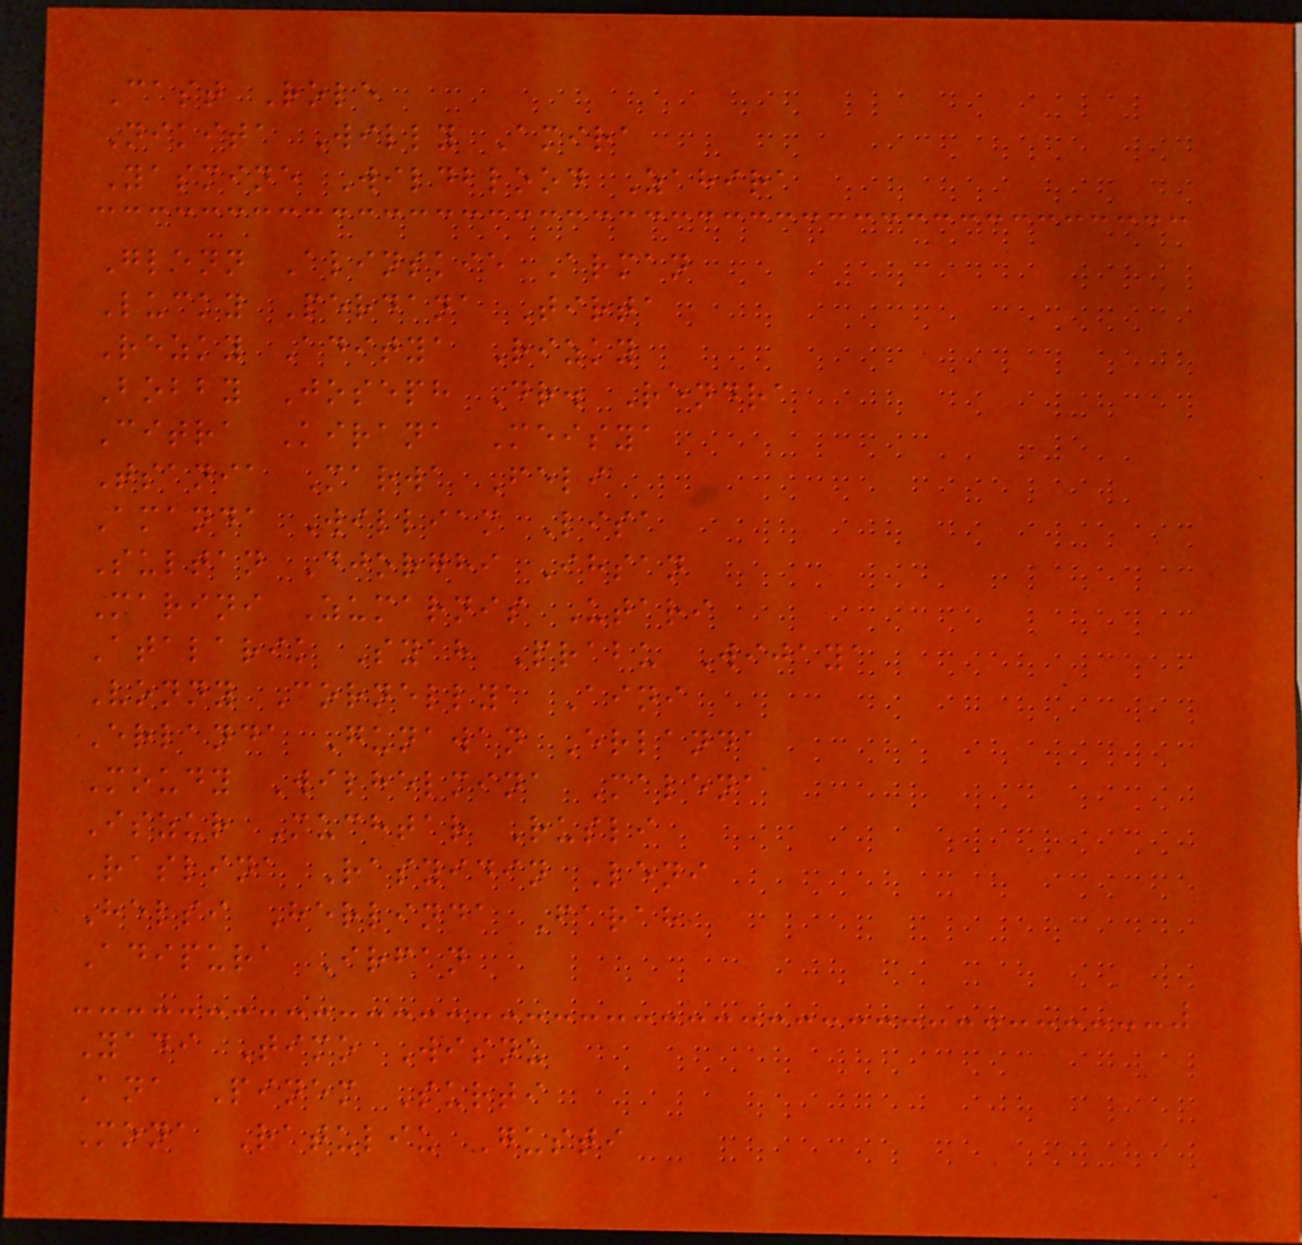Cast Role
Nikita Willy Amira
Yasmine Wildblood Zahira
Glenn Alinskie Arman
Lucky Perdana Tirta
Rezky Aditya Rizky
Bobby Joseph Dr. Rendra
Citra Kirana Meisya
Tsania Marwa Feli
Amanda William Lisa
Sultan Djorghi Ihsan
Marini Zumarnis Utari
Atalarik Syah Prabu Wijaya
Vonny Cornellya Aini
Erlanda Gunawan Erlanda
Moudy Wilhelmina Malena
Iszur Muchtar Rusli
Raslina Rasyidin Leni
Helsi Herlinda Farah
Adipura Irfan
Yadi Timo Wisnu
Ana Pinem Surti
Mona Ratuliu Gusti
